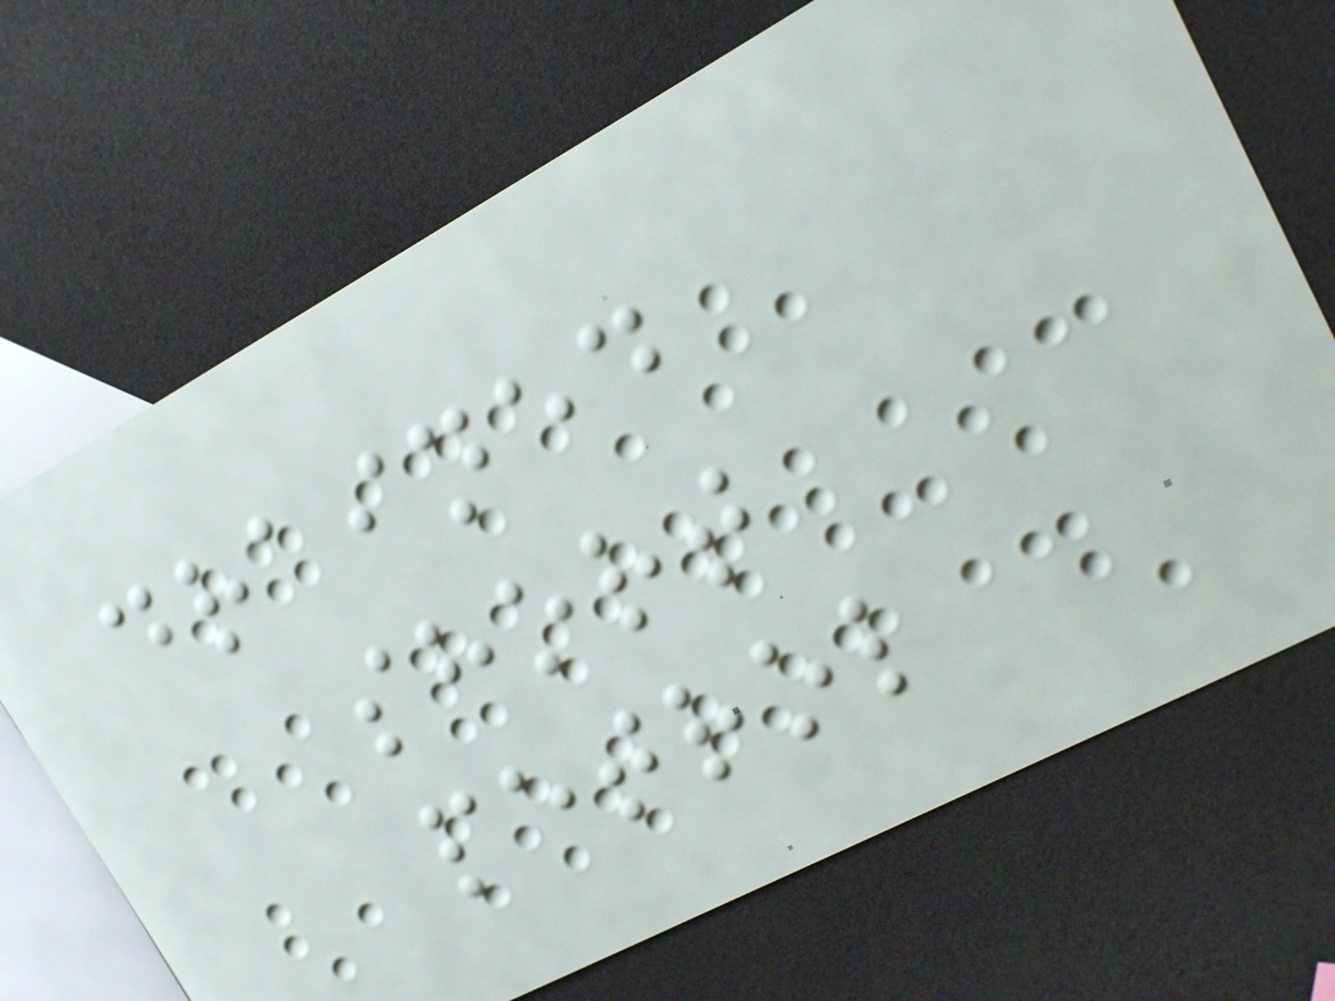drained
short
petrol
